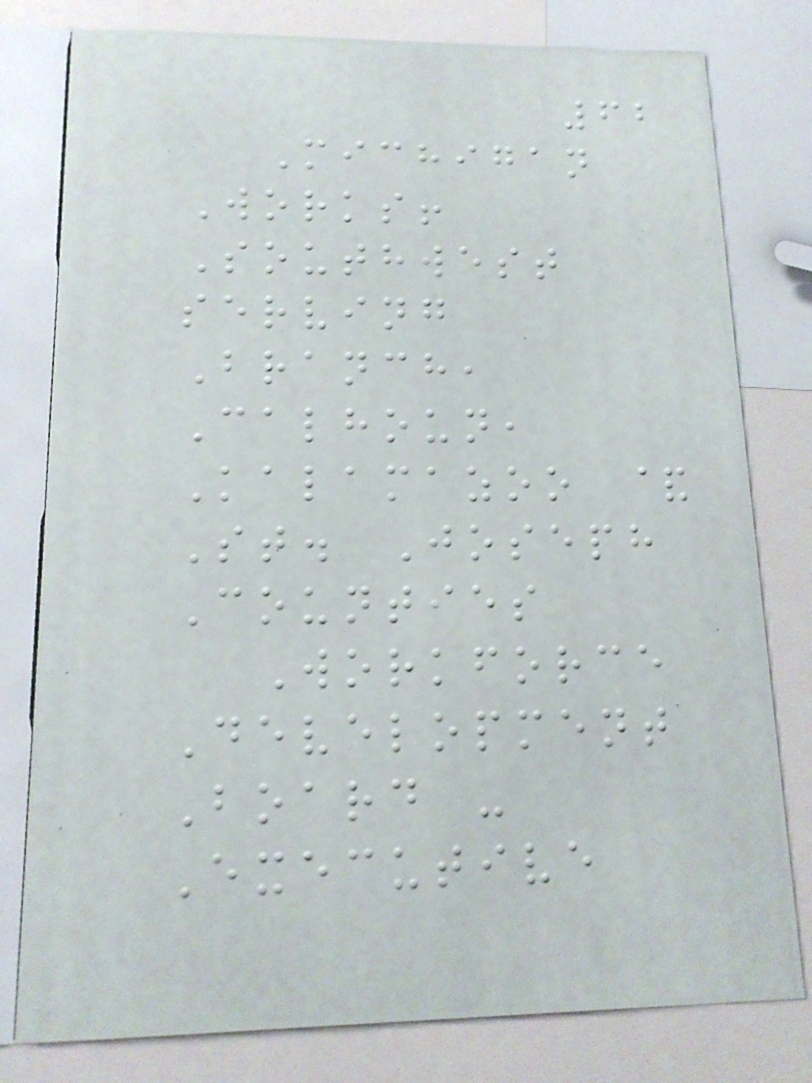62
Michigan
Works!
Southwest
serving
Branch,
Calhoun,
Kalamazoo &
St. Joseph
Counties
Workforce
Development
Board -
Executive
